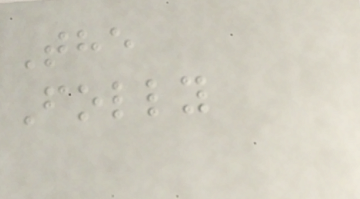The
Folly
